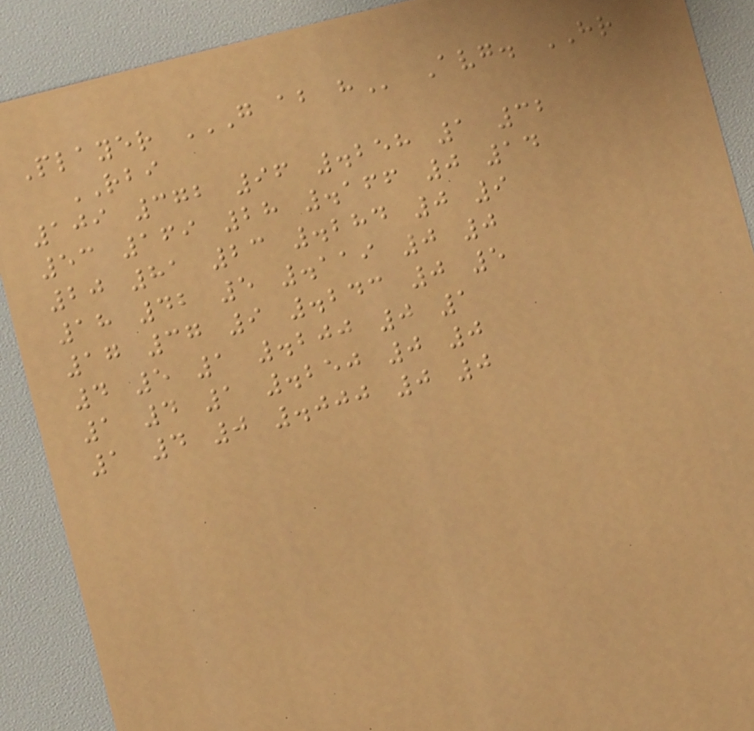Player G AB H Avg. HR
RBI
109 372 96 .258 1 32
53 169 28 .166 0 14
20 81 23 .284 0 9
18 42 5 .119 0 0
17 37 9 .243 0 5
4 5 1 .200 0 1
1 4 1 .250 0 0
1 4 0 .000 0 0
